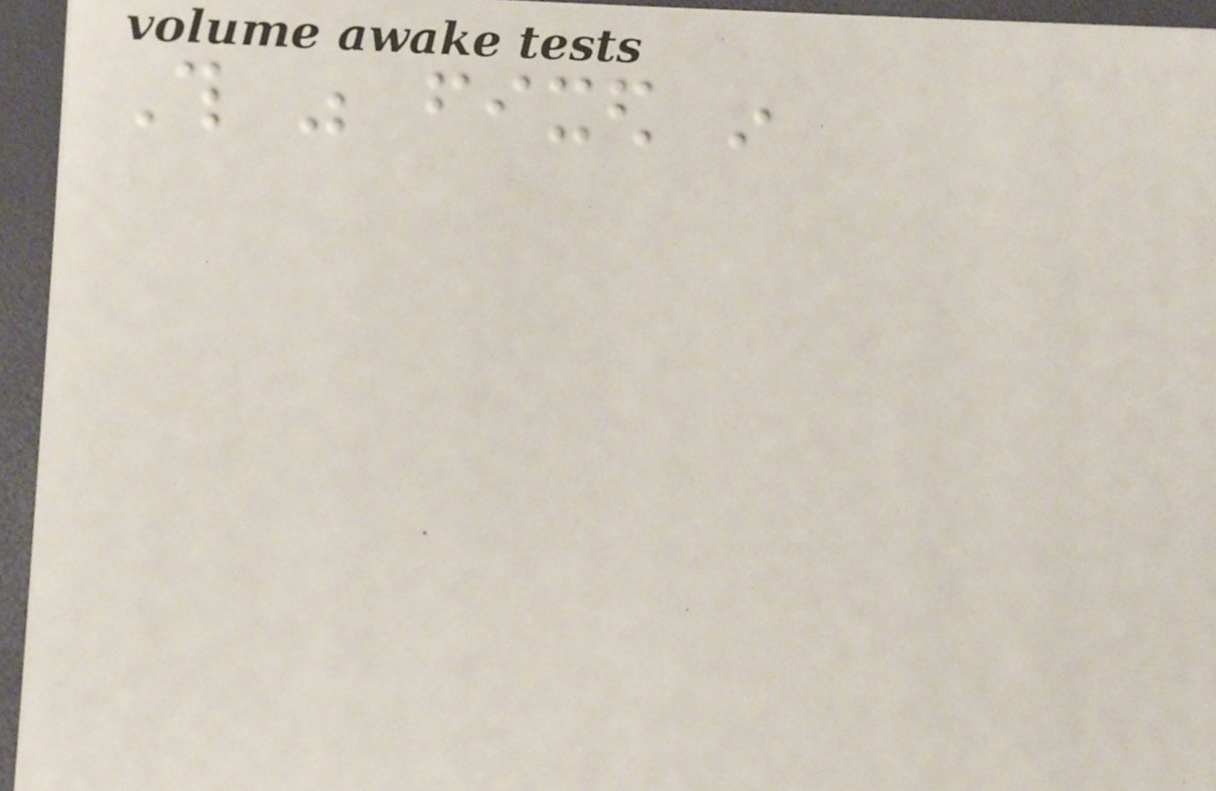This was fixed in
